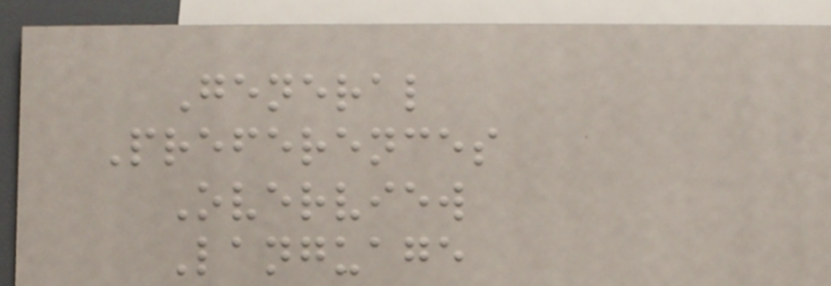General
Preferences
Overview
Language
